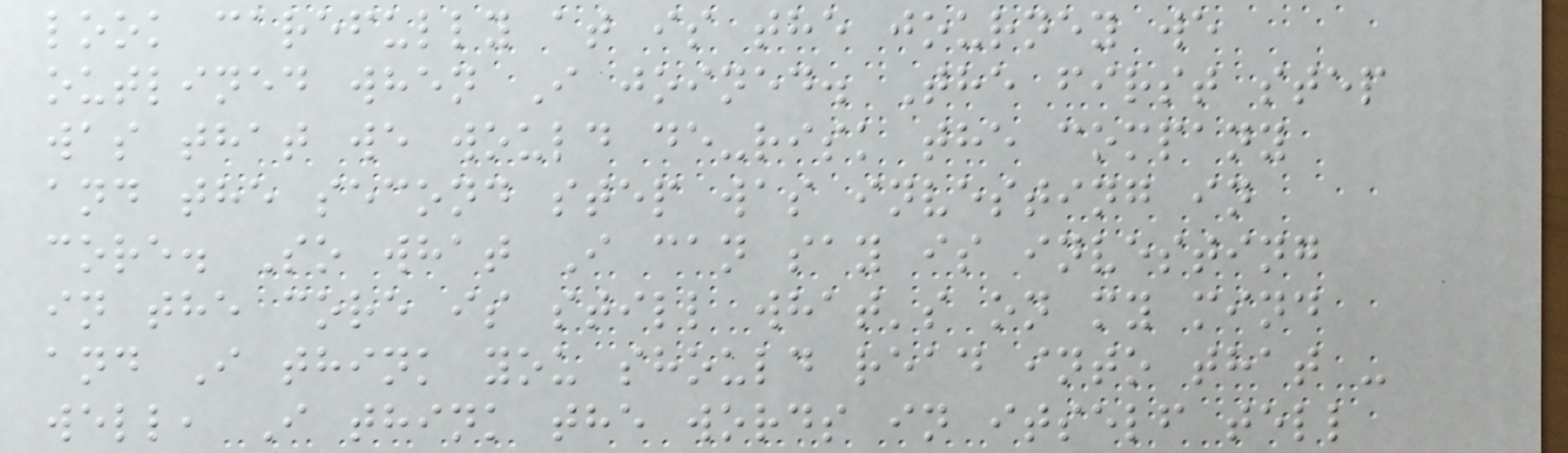look carefully at is the journey we
outlined when I joined. The first step
was that we would de-risk the company
and the second step was investing in
core. So what I can say is investing
in the core is still what's on my mind
and I think you should read into that -
well, I think the words in itself tell
